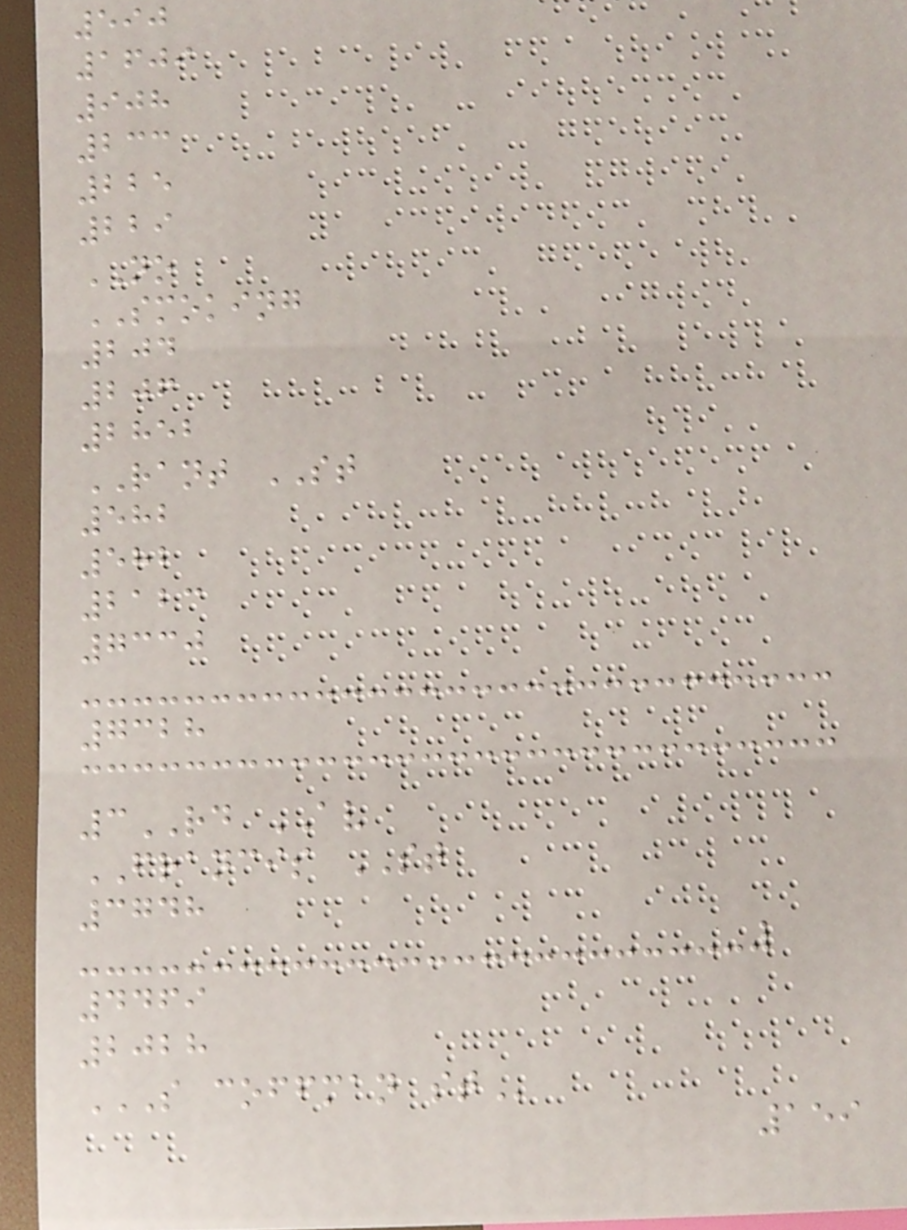590
1609
908
233
225
229
NO
SMOKING
204
206
2852
RANT ST
582
582
2123
7330
7328
3RD AV
FRANCIS ST
3748
4469
2028
S COFFMAN ST
159
